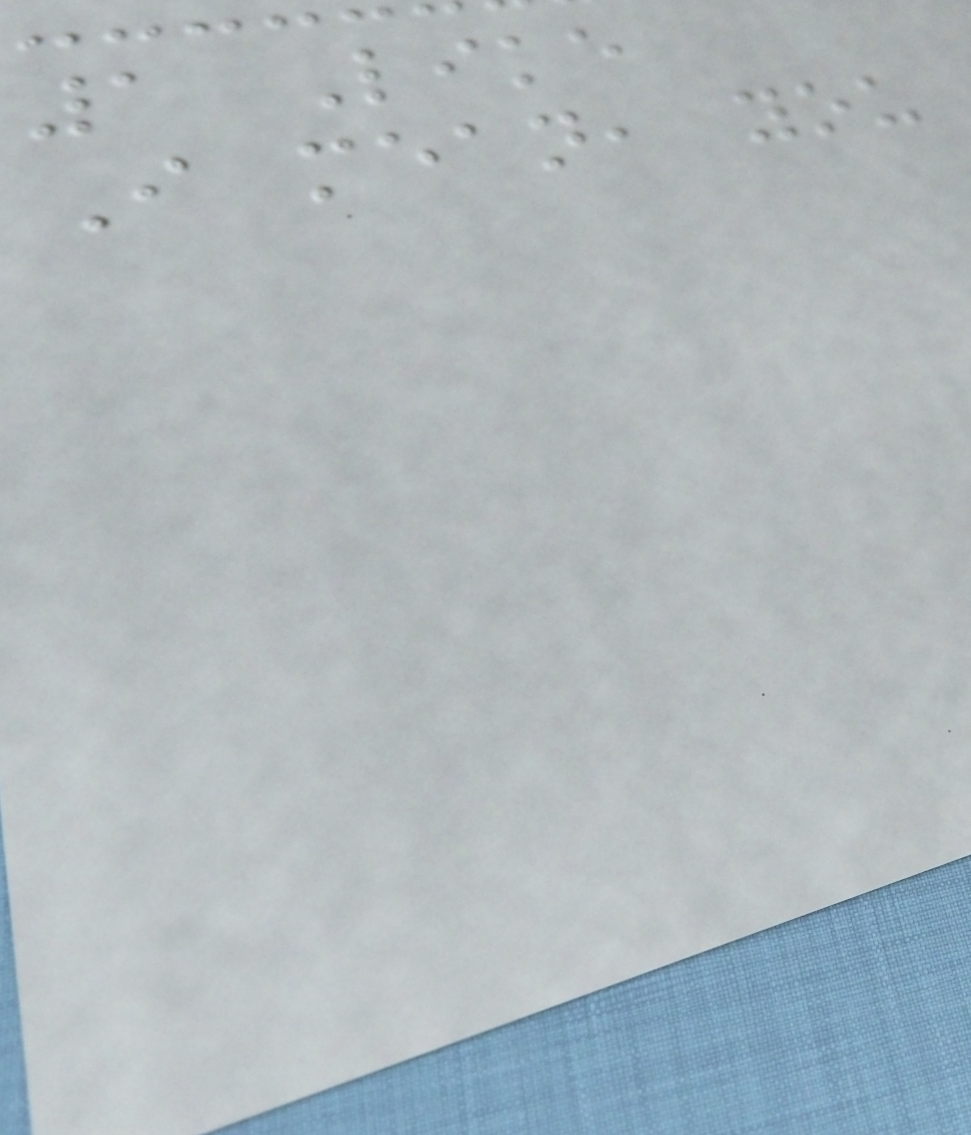1 Like
I mean, you
